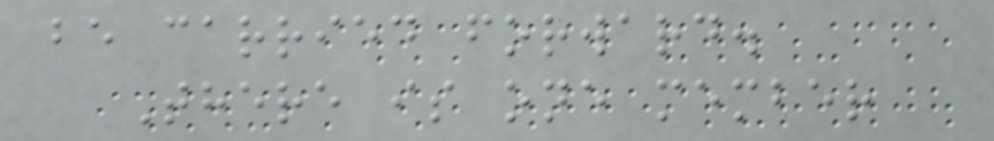be carried forward.
There is one member
